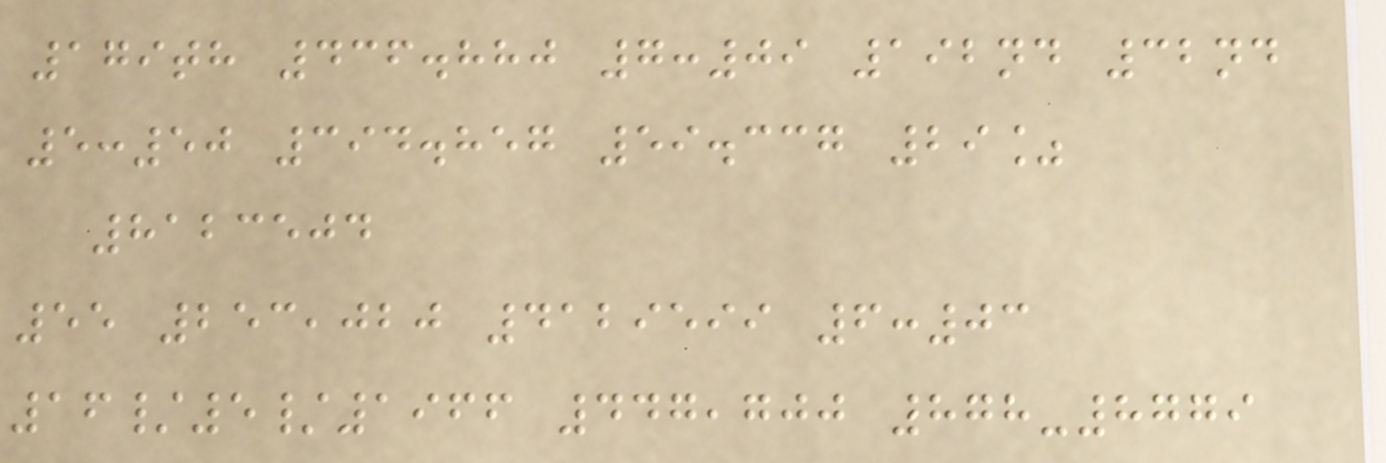179th 436.880 7:09 192nd 32nd
5:50 394.857 59.337 29%
8123504
55 253,020 4129599 6:03
16/5/1966 447,700 878-8779
